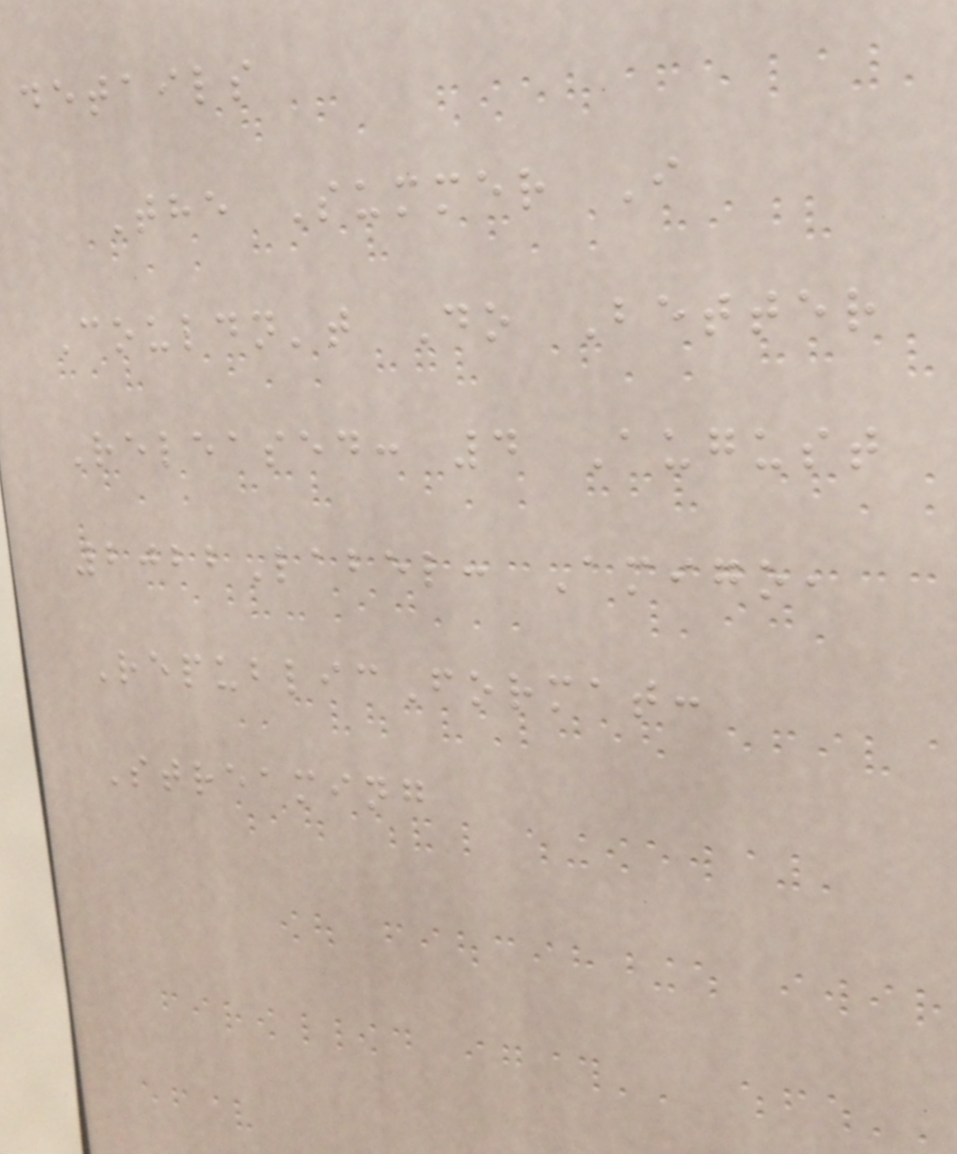details
The Summer I
Couldn't Do Better
Released: 4 August
2022Label: Amigo,
RepublicFormat:
Streaming
